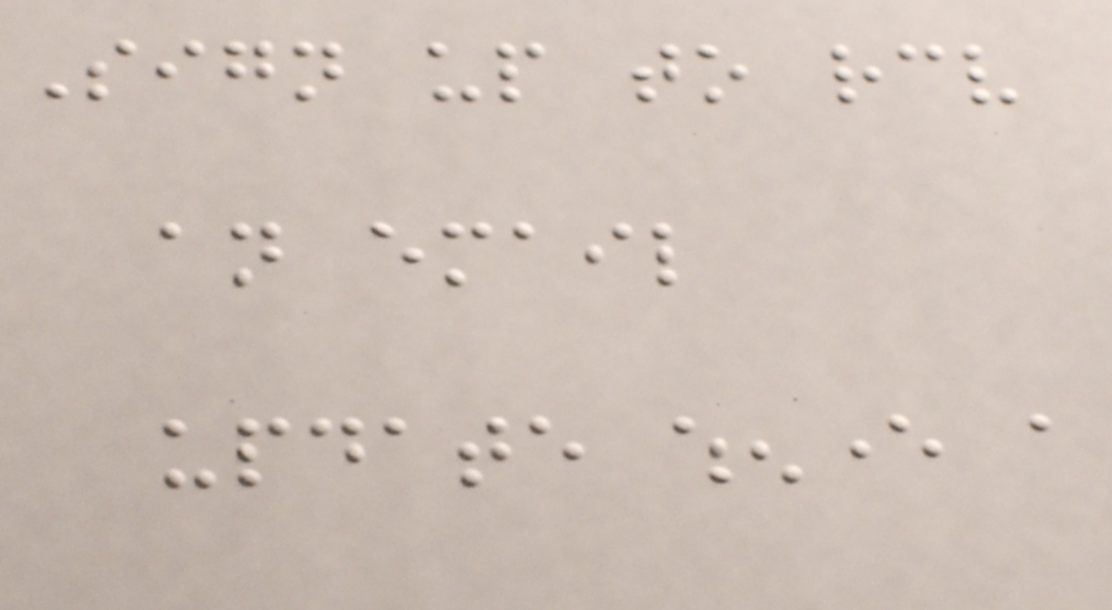Sign up to receive
an email
update whenever a
